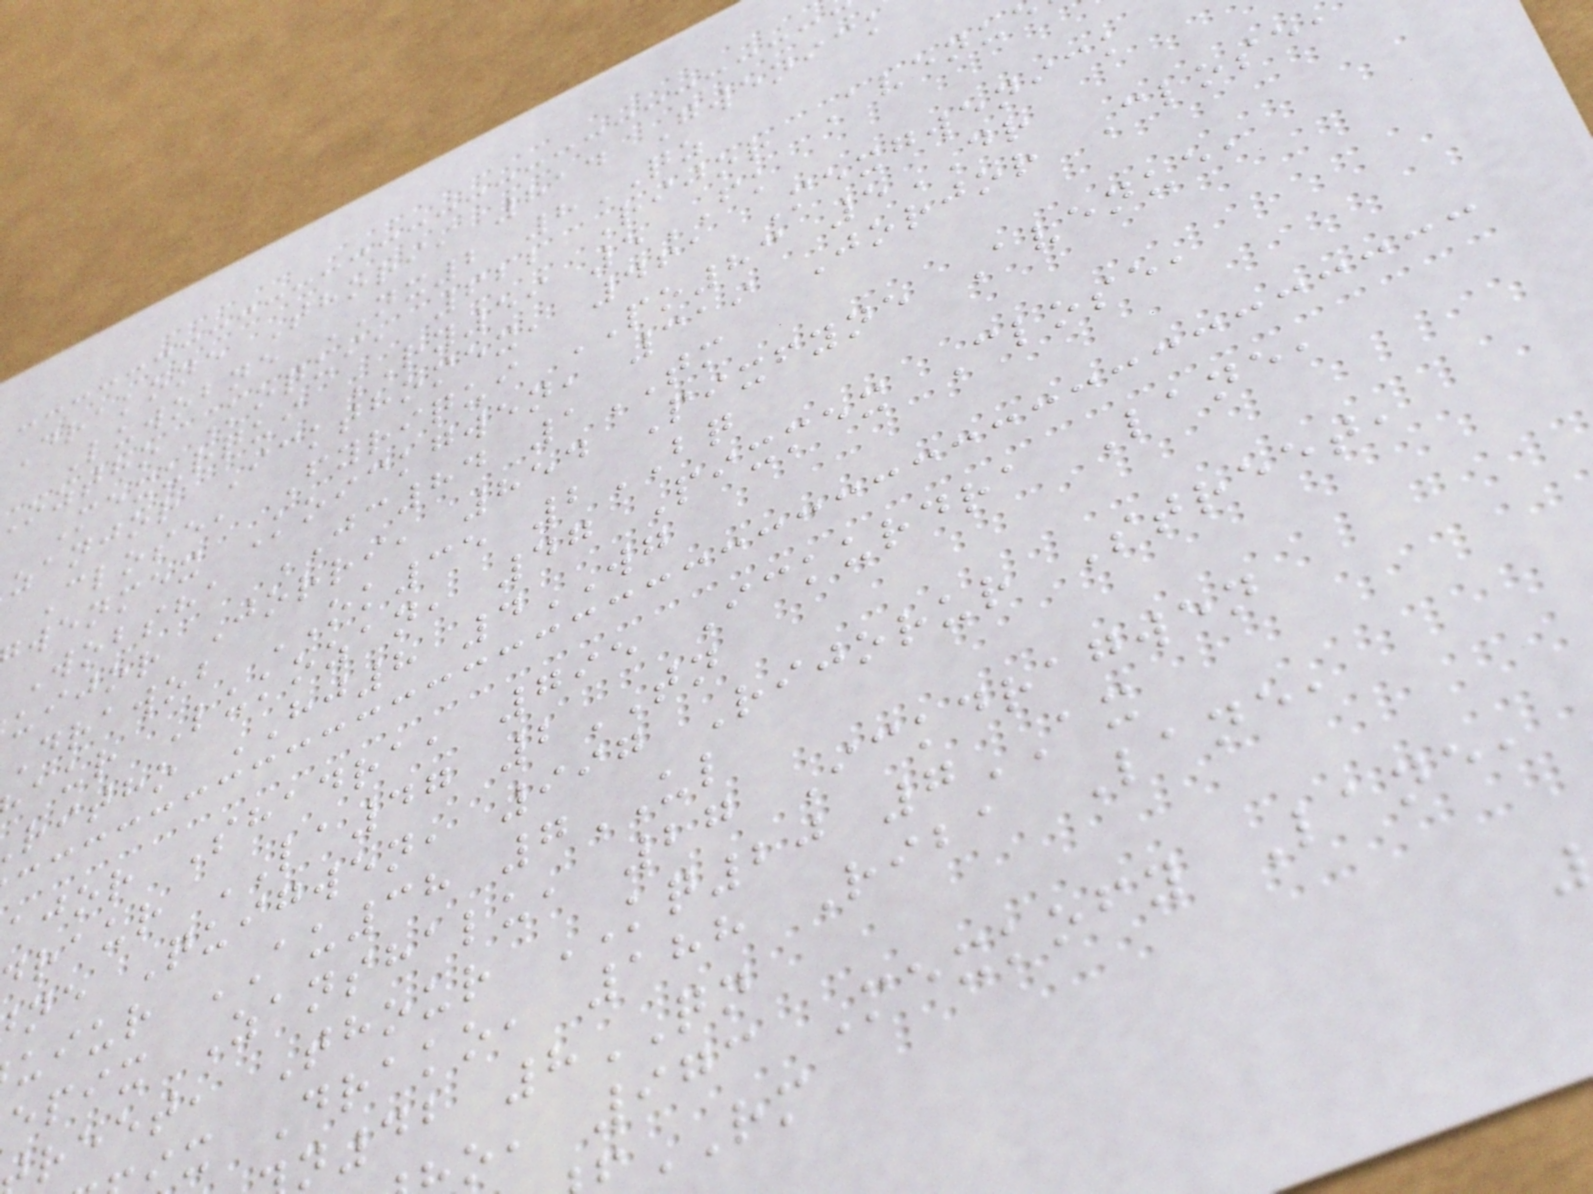Drakone Thori, 814 Gwenick
Luwobne NX2 8QZ
oztho Koqui, 622 Rijor Avenu
Mexurqui RY59 5FK
zanjor Ickthomex, 461 Mexgwenick
Close, Fyriqui PO83 5DR
wenmex Koickgwen, 319 Jorjor Close
Wobsha JC84 1TM
uijor Jorri, 854 Pixfyne Avenue,
Drawob OK35 2BQ
aur Lukozan, 47 Pixmex Close,
ritho HJ8 4WG
ajor Shadra, 795 Ickurdra Lane,
raur LA47 2TN
ne Quigwen, 997 Rijorur Street,
uiur AU38 7UL
epix Zanshalu, 27 Ickdragwen
reet, Thour KQ20 7AX
x Drako, 188 Riba Lane,
n42 8QN
o, 973 Mexkofy Lane,
